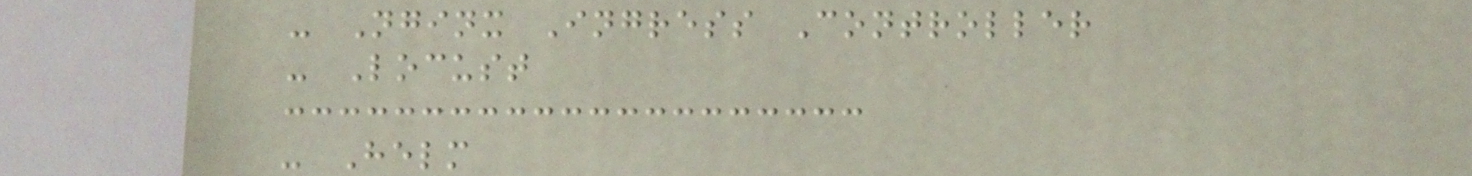- Nginx Ingress Controller
- Locust
- Helm
